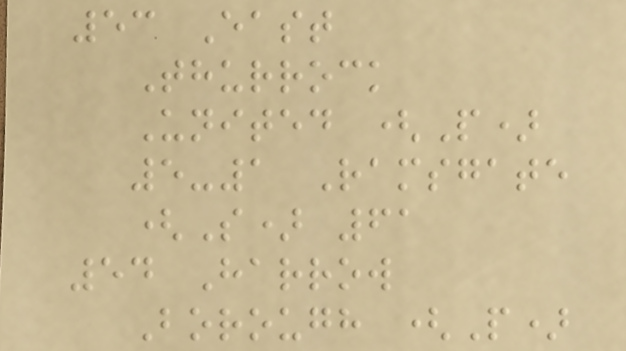53 East
Thurrock
United (P)
5-1 Ramsgate
(S) 61
54 Harrow
Borough (P)
